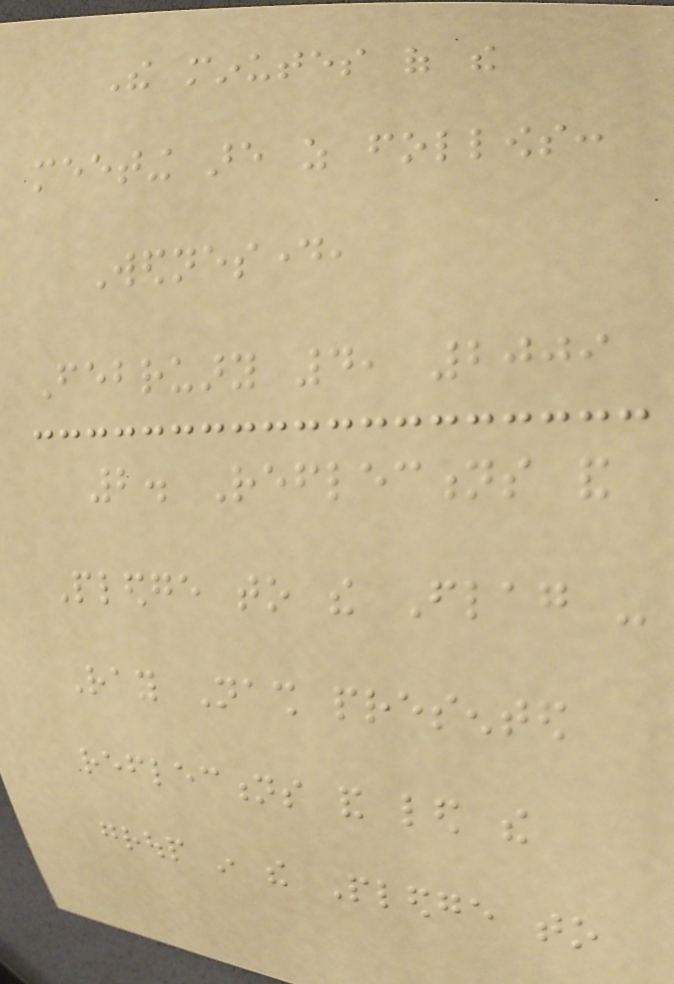The minutes of the
meeting are as follows:
Wednesday,
February 4, 2009
2. Reflections and
Pledge to the Flag -
Ray Nash presented
reflections and led the
group in the Pledge to
